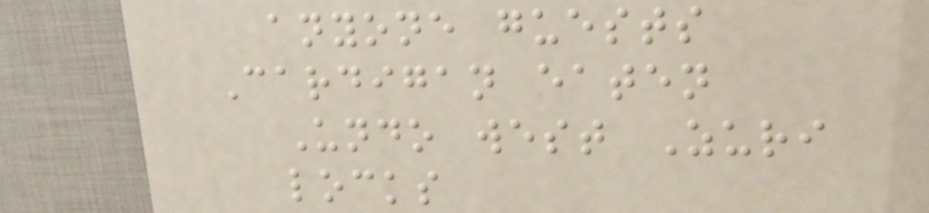anyone guests
Cardigan eaten
Undo west Zuri
locks
